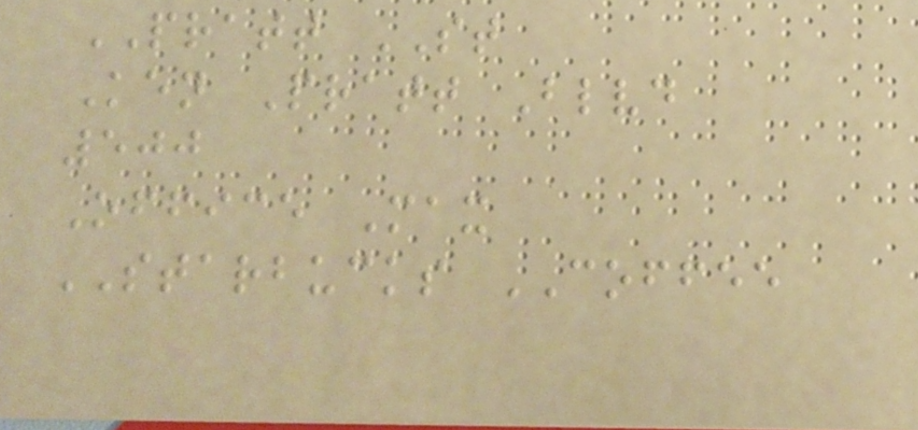PRATT ST
Ken Pratt Blvd
500
Office Max
STARBUCKS COFFEE
